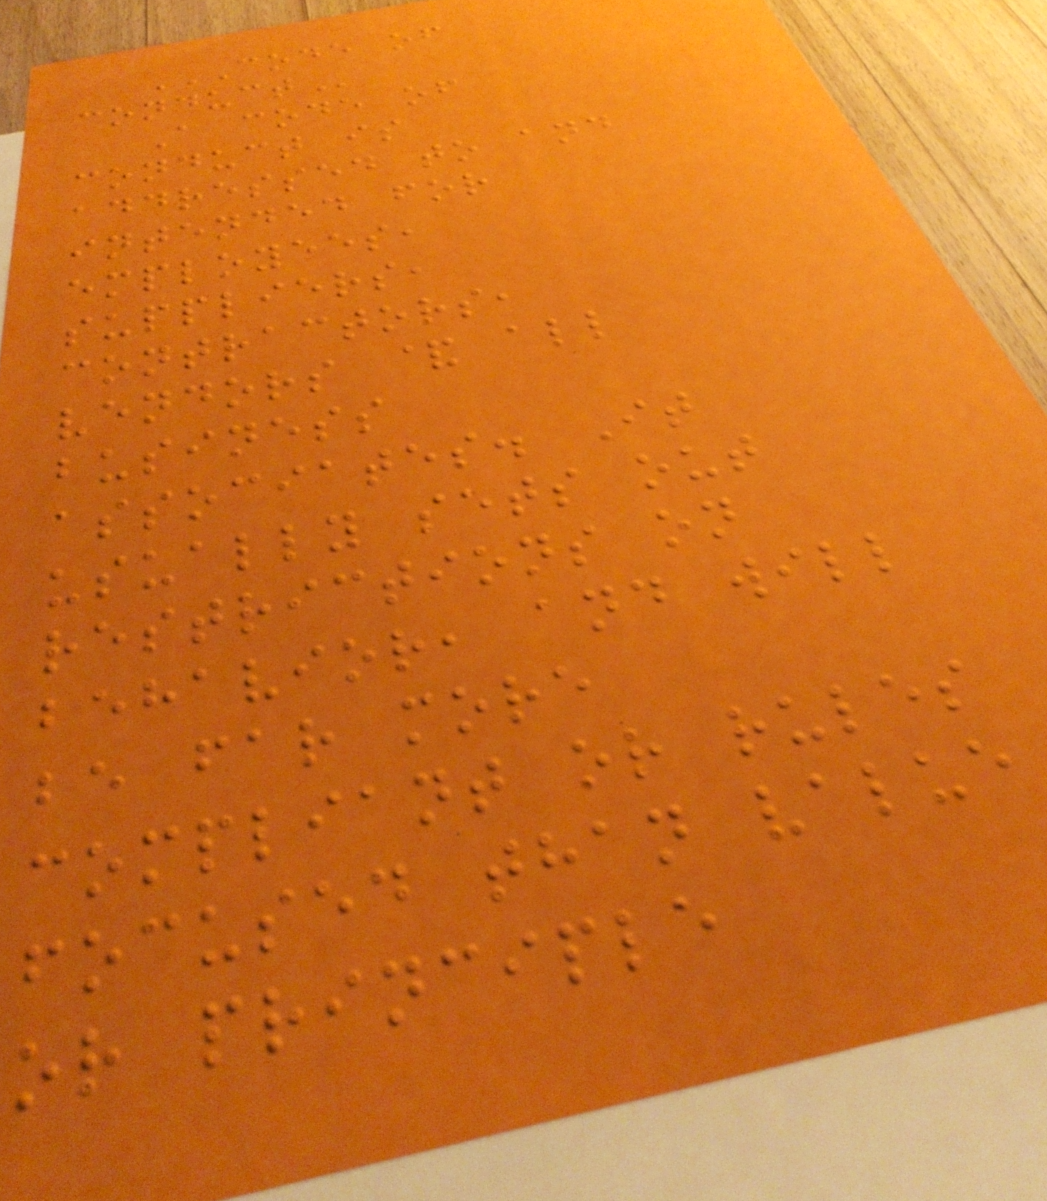CODE OF
CONDUCT
A code of
conduct is
addressed to and
intended for
employees,
suppliers,
contractors,
vendors & all
business
associates. It
usually sets out
restrictions on
behavior, and will
be far more
compliant or rules
focused than value
or principle
